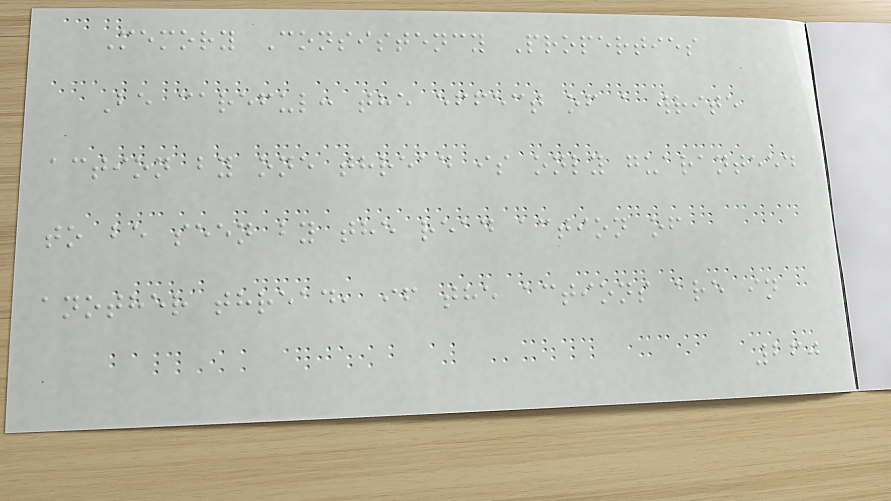Memory Consistency Properties
Be careful: the effect of a write
action by one thread is only guaranteed
to be seen by the read action of
another thread, if the actions are in
260
